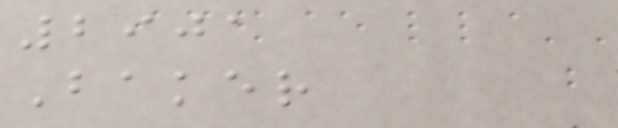2901
Baker
